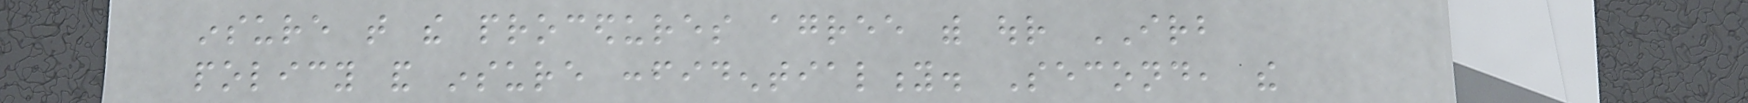insure that the procedures agree with our IRB
policy and insure confidentiality. Second, the
